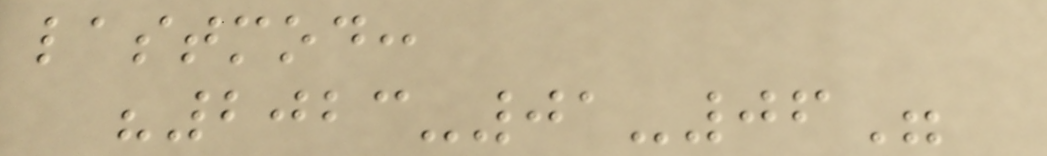lastmod:
"2023-01-06"
